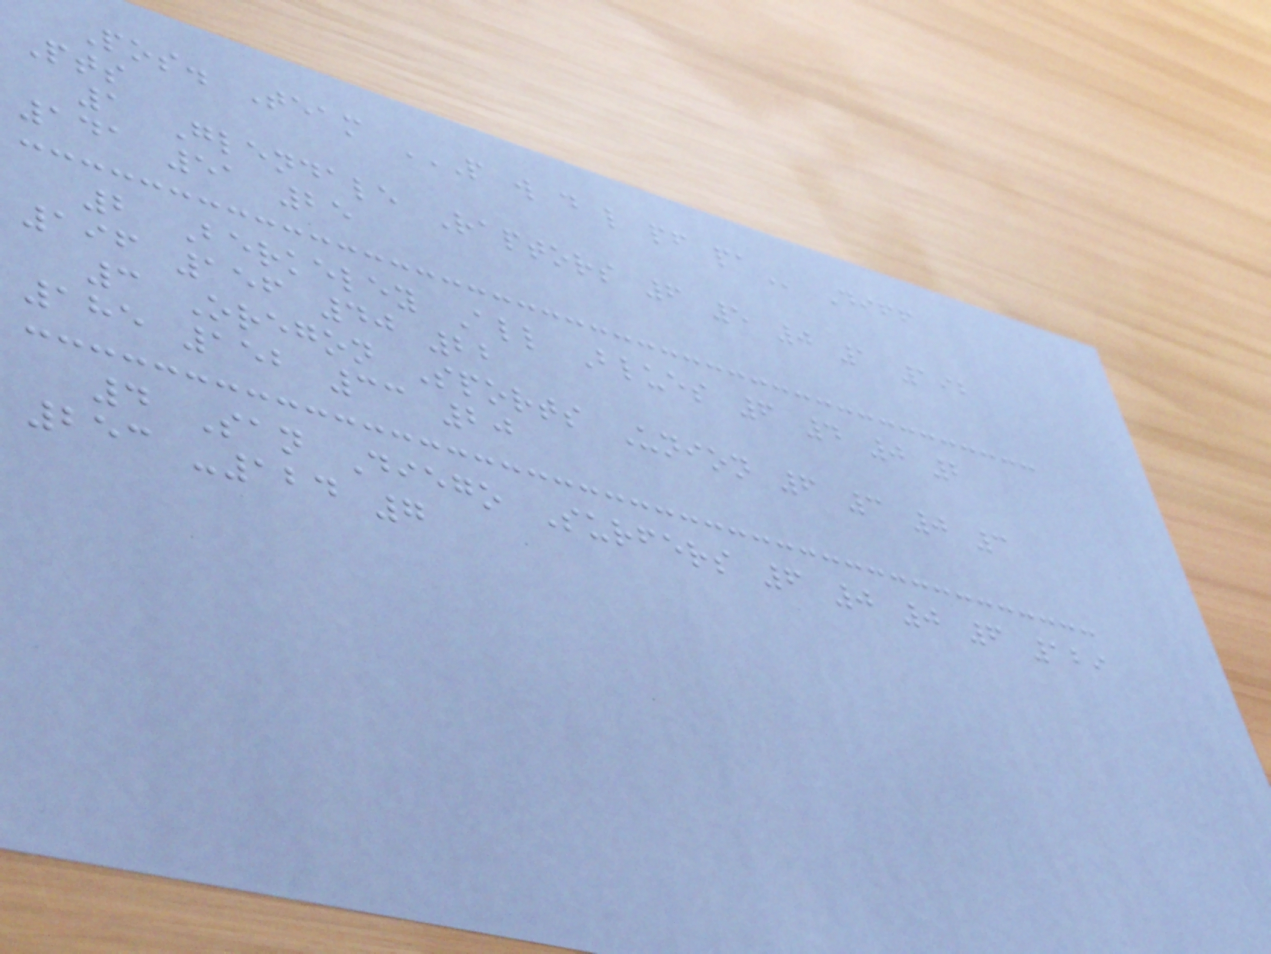Pos. Team P W D L PF PA Diff
Pts
1 Glendale Raptors 6 5 0 1 192
141 51 25
2 Berkeley All Blues 6 4 0 2
196 156 40 22
3 Oregon Sports Union 6 3 0 3
185 152 33 20
4 San Diego Surfers 6 0 0 6 129
253 -124 7
